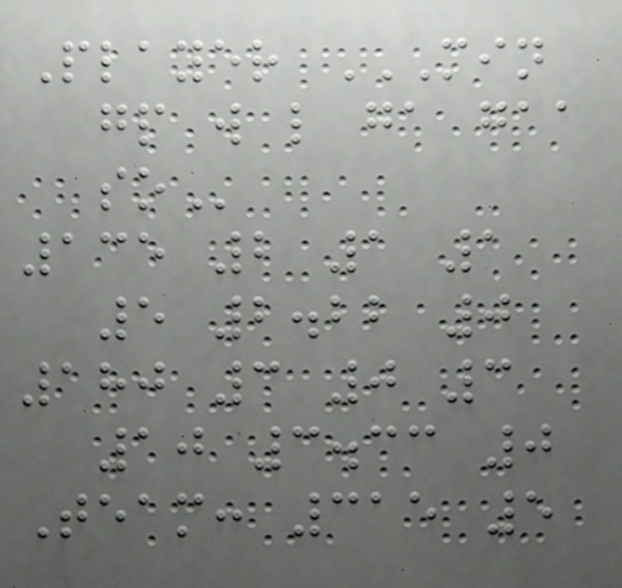Player MIN
GP W L GA GAA
SO
135 2 1 1
5 2.22 0
180 3 0 3
10 3.33 0
Team: 315 5
